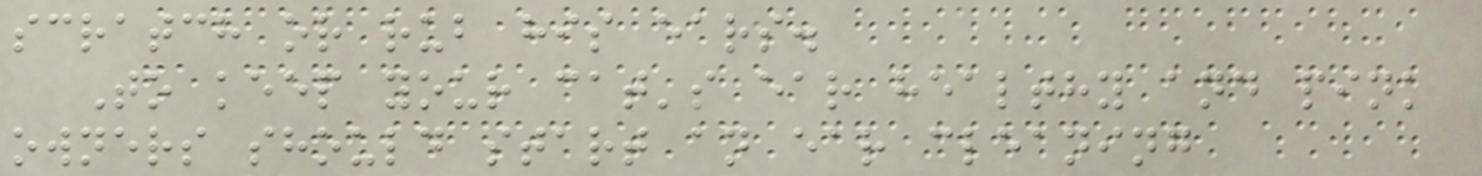scratch or rub his ears.
To keep your cat's ear healthy and pink
owners should start an ear cleaning
